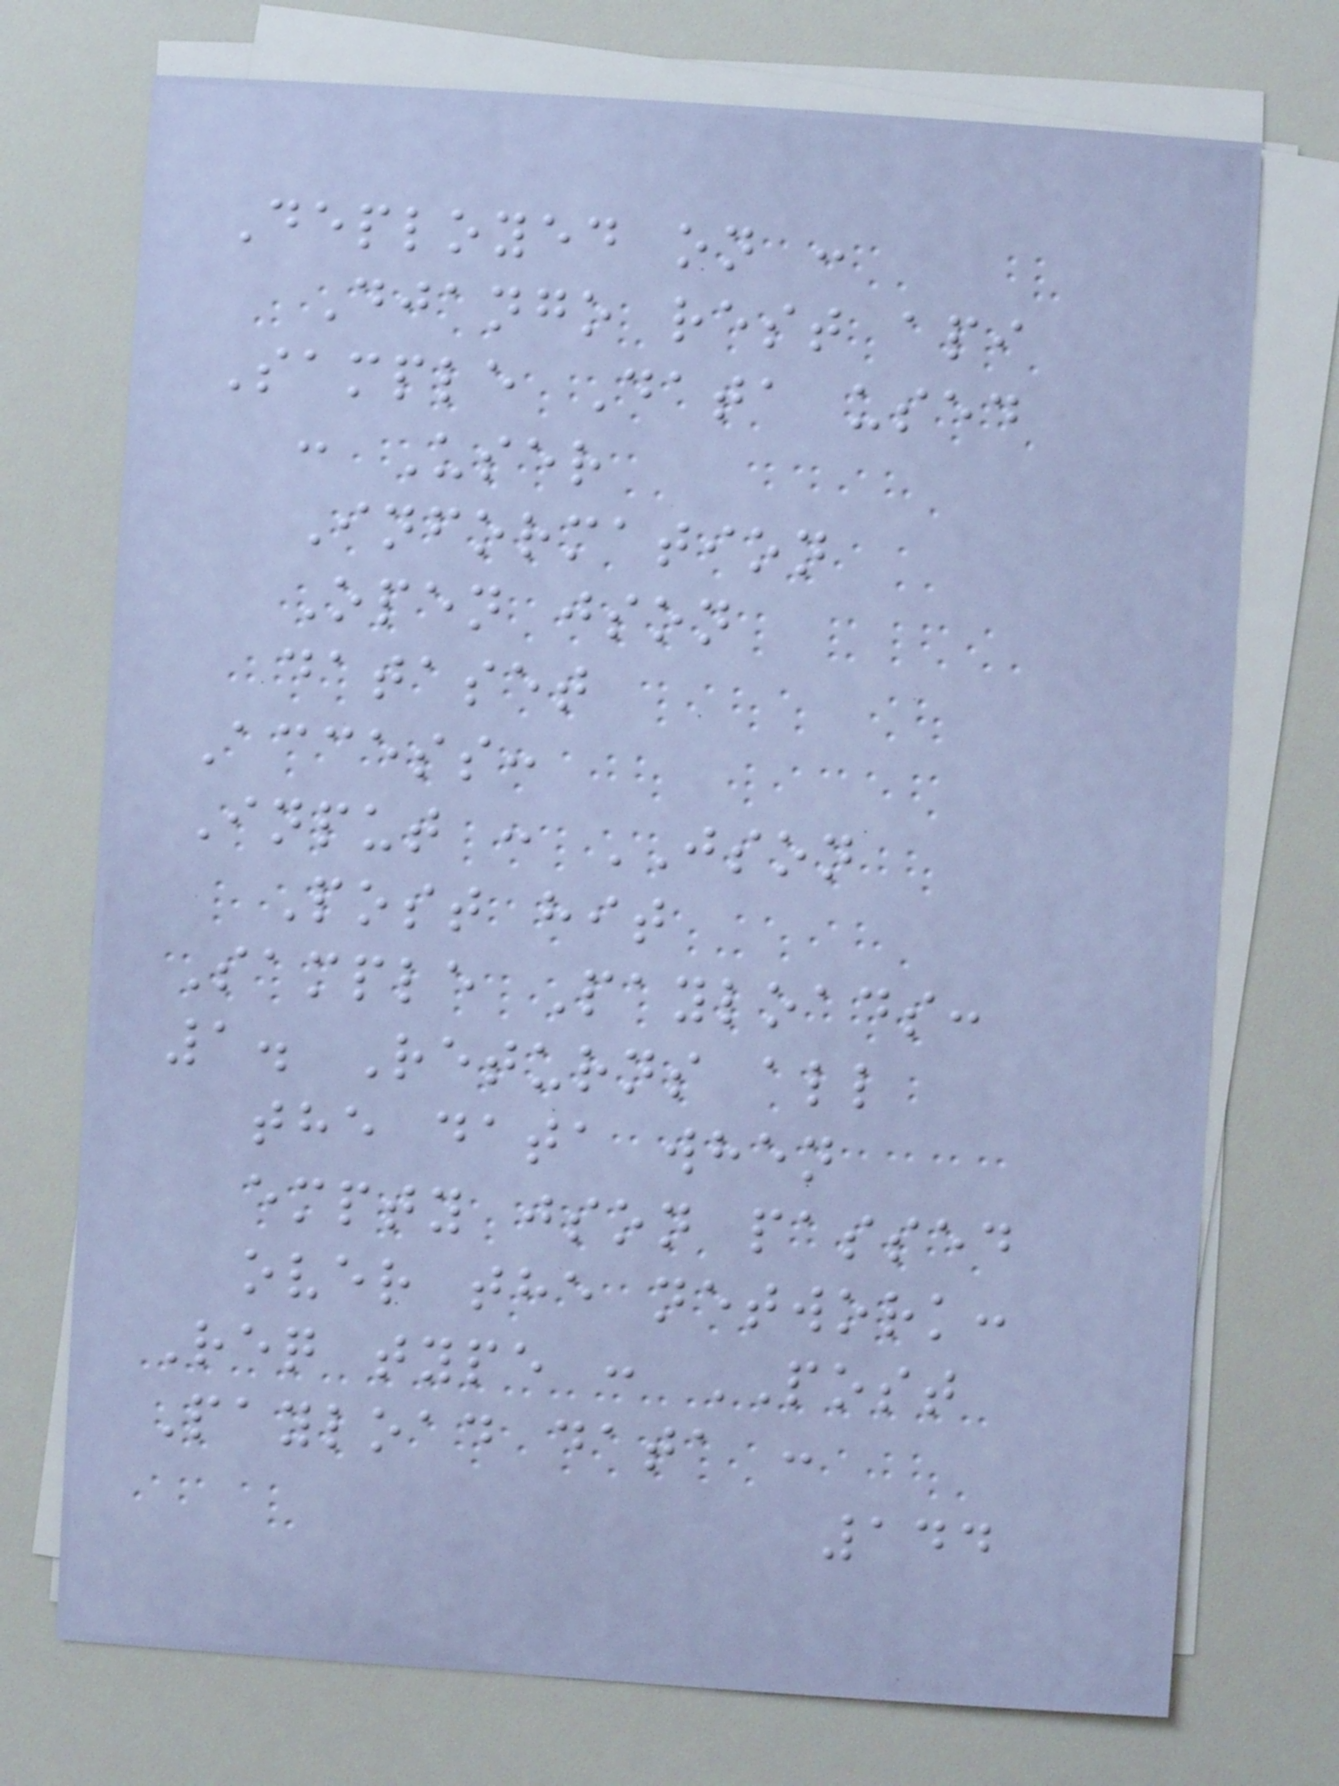Deployed on :
Django rest api
Sample Data used
: User
Information
Open json
dataset
Access:
Input : JSON
Post hit
Sample Payloads:
1. Returns all
the data when
empty json passed
over the network:
Req type : POST
Payload data :
144
